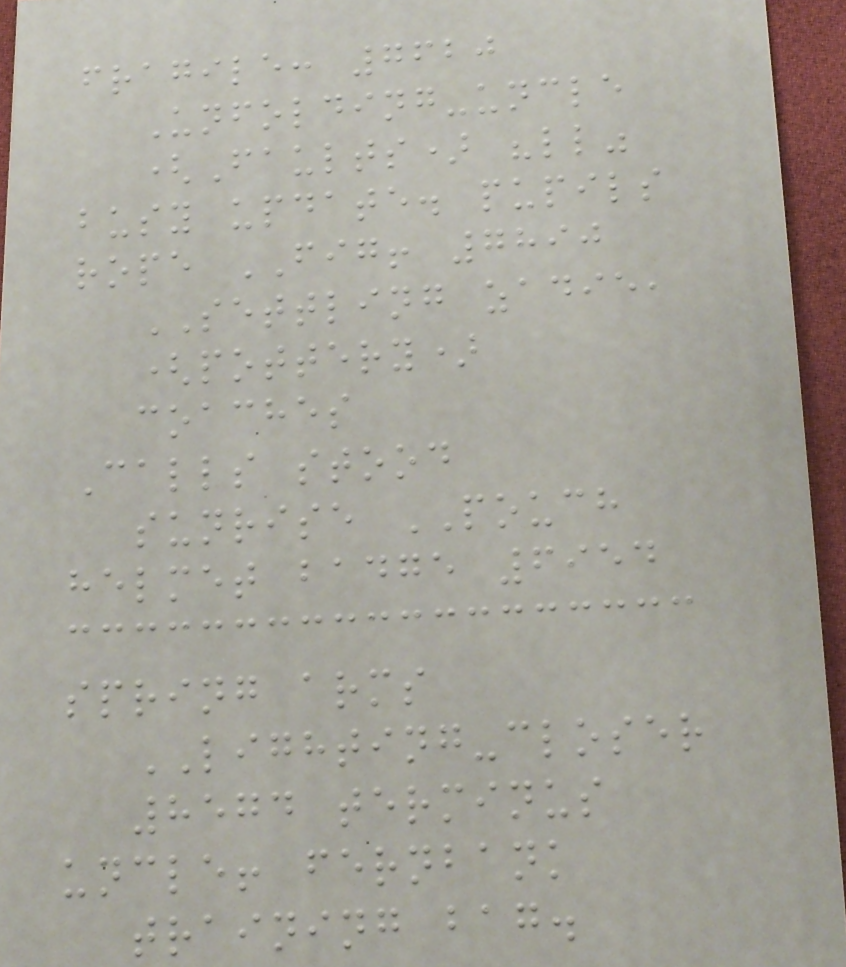fragile: 7620
Unfolding-uncle
(Faults) "ll"
busy update. pupils
rope FIG! 7890
SETTLING zadie,
(pottery)
coaches
Calls stood
sunrise POUCH
helmet badge 6954
spring arms
LIGHTING-closer
8574 terminus
uncle! fernbank
training bag.
